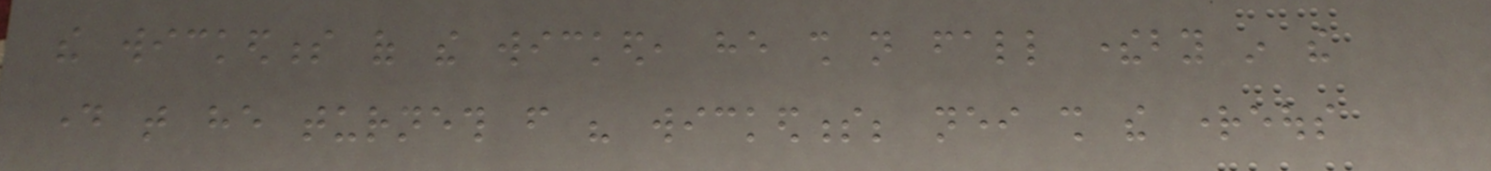the wickedness of the wicked, he shall not fall thereby in the
day that he turneth from his wickedness; neither shall the righteous
